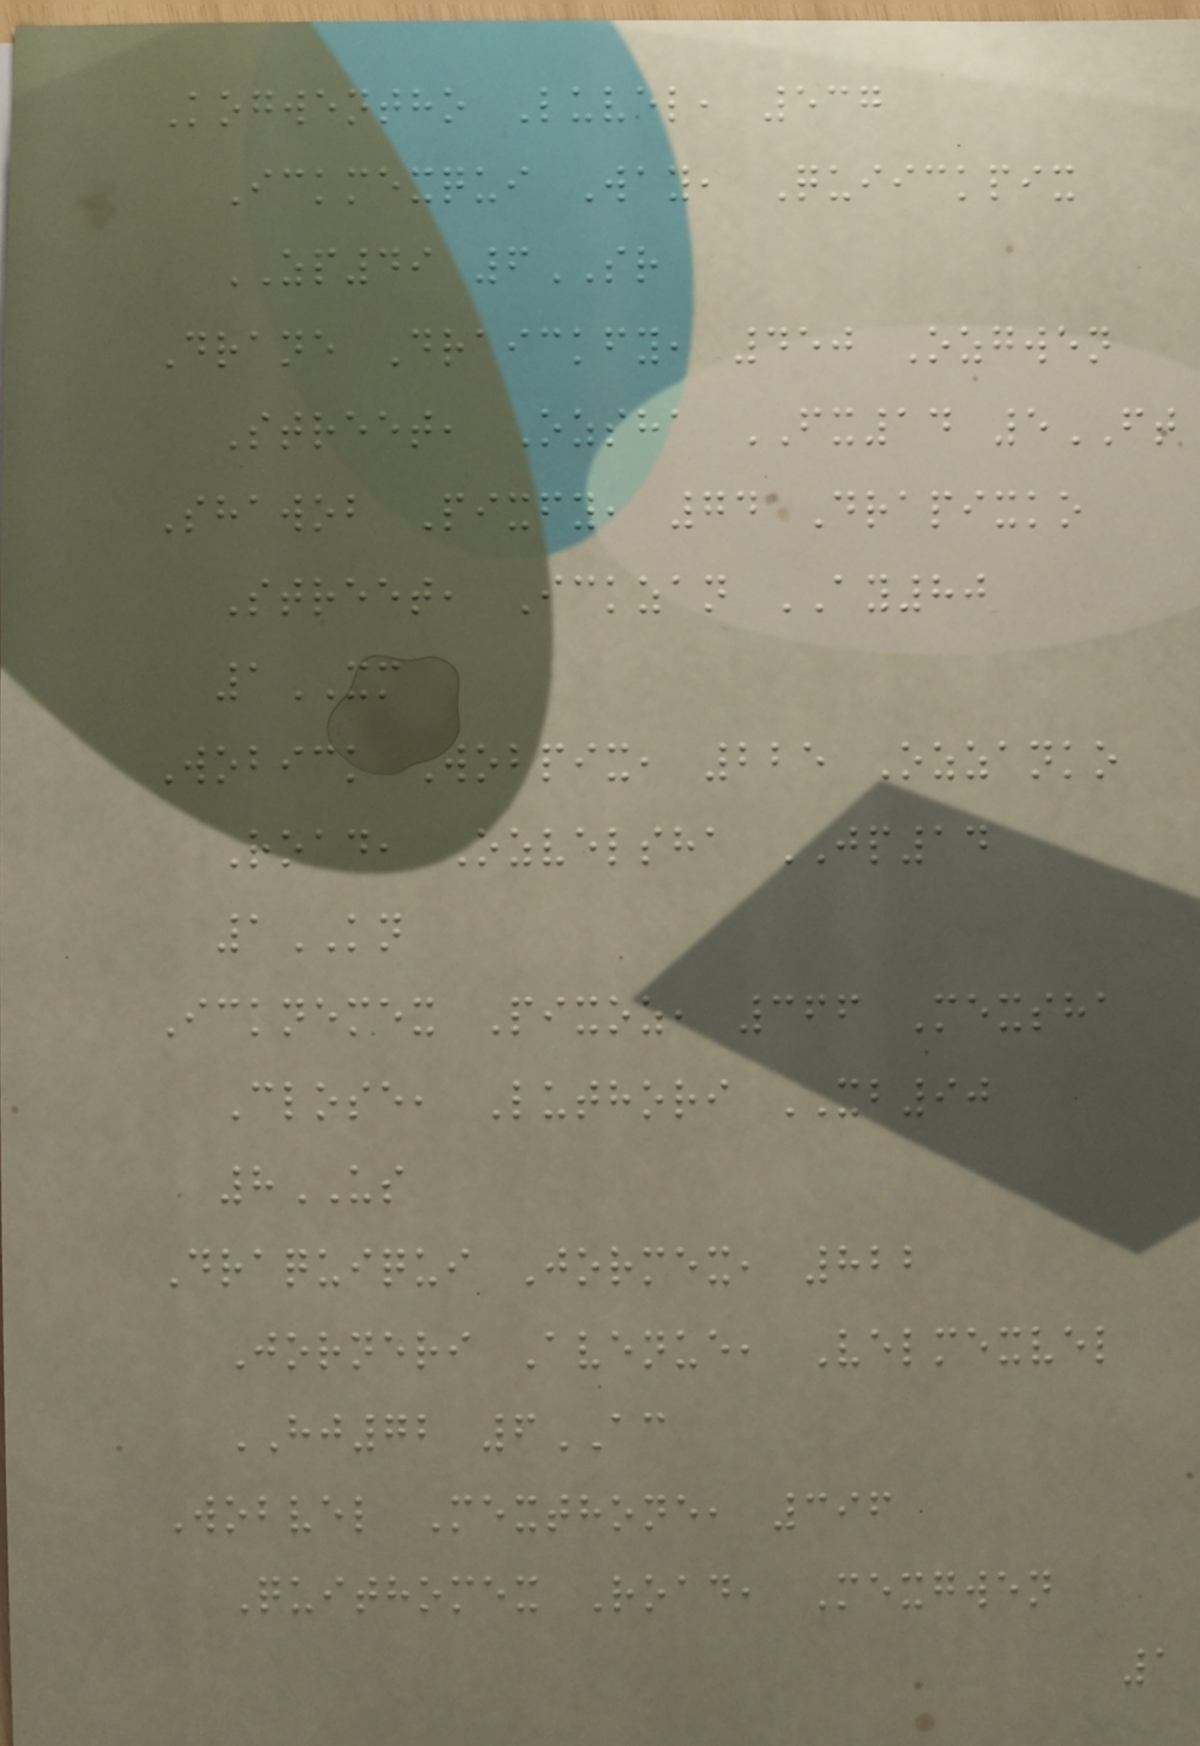Kogwentho Luvel, 537
Ickmexqui Way, Quiickpix
ZP49 6SR
Drane Draickfy, 450 Ozgwen
Street, Ozsha FX14 5FT
Shawob Pixfy, 74 Drapixko
Street, Ickzan AY80
1XM
Wobick Wobpix, 225 Ozzanko
Road, Ozvelsha JP14
1KN
Icknemex Pixoz, 366 Mexsha
Close, Luthori XB90
8US
Draquiqui Jormex, 822
Jorneri Avenue, Velmexvel
HJ72 6AC
Wobvel Mexthone, 396
Quithomex Road, Mexgwen
1
